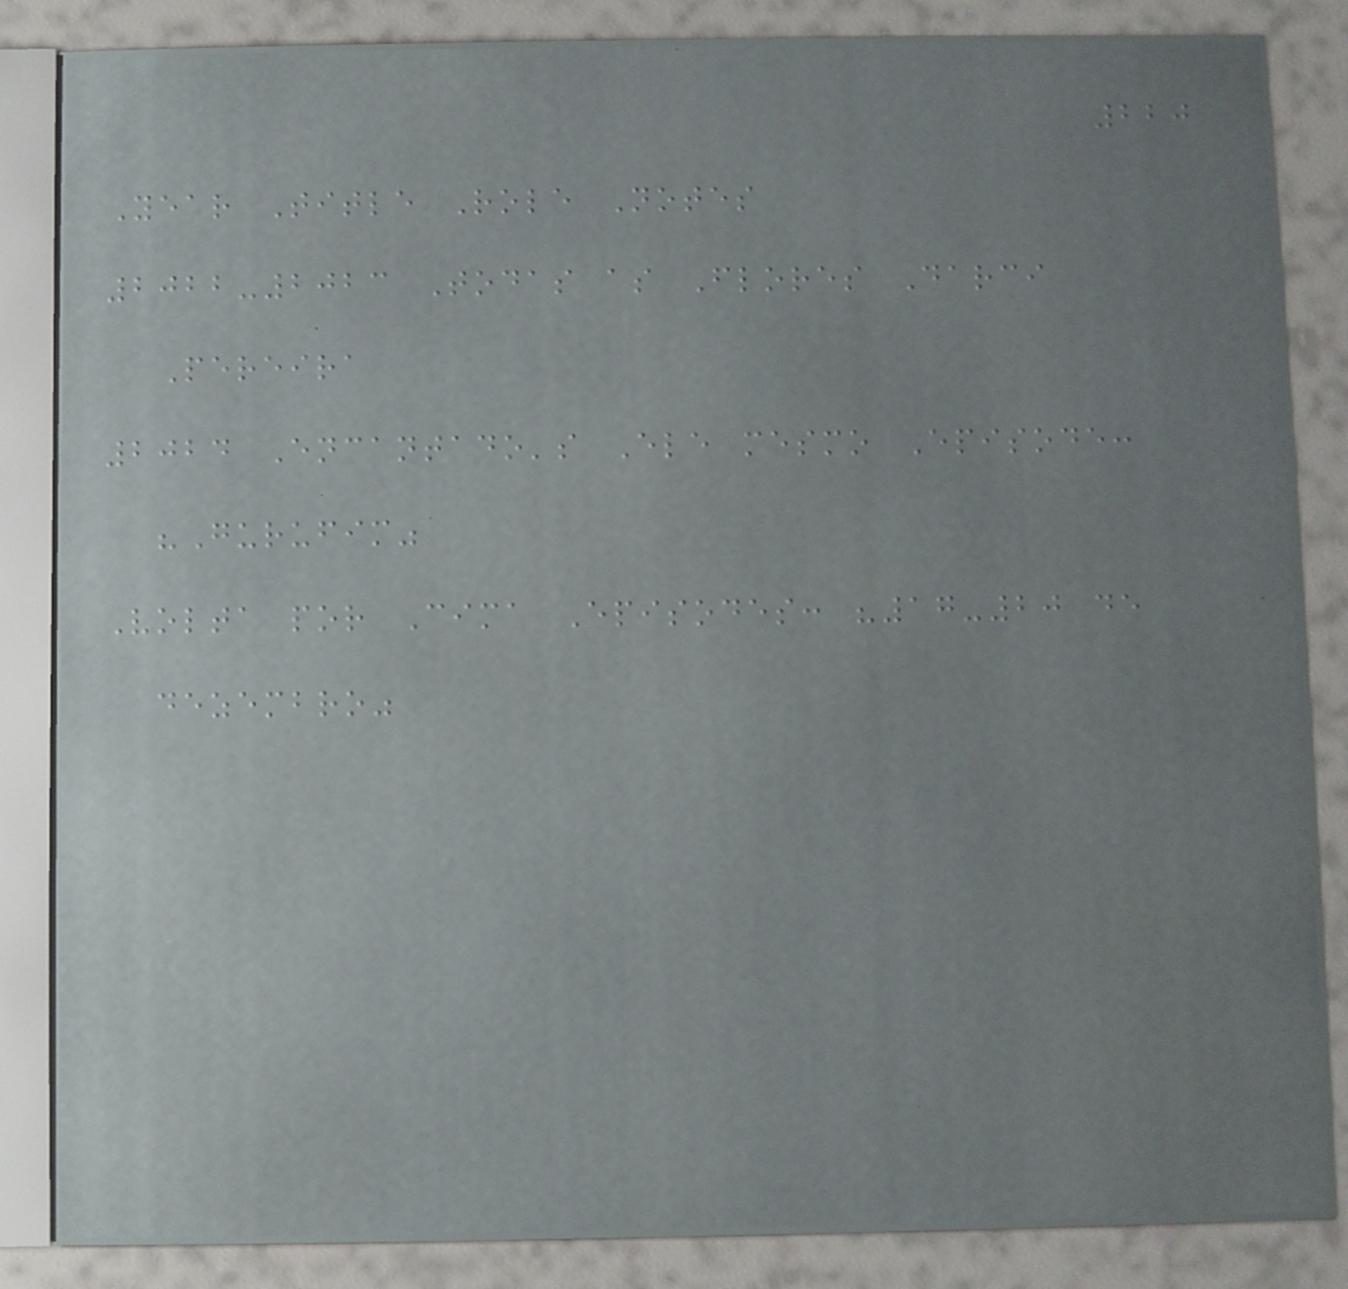220
Year Title Role Notes
2022-2023 Todas as Flores Darci
Pereira
2024 Encantado's Ele mesmo Episode:
"Gurufim"
Volta por Cima Episodes: "17-20 de
dezembro"
